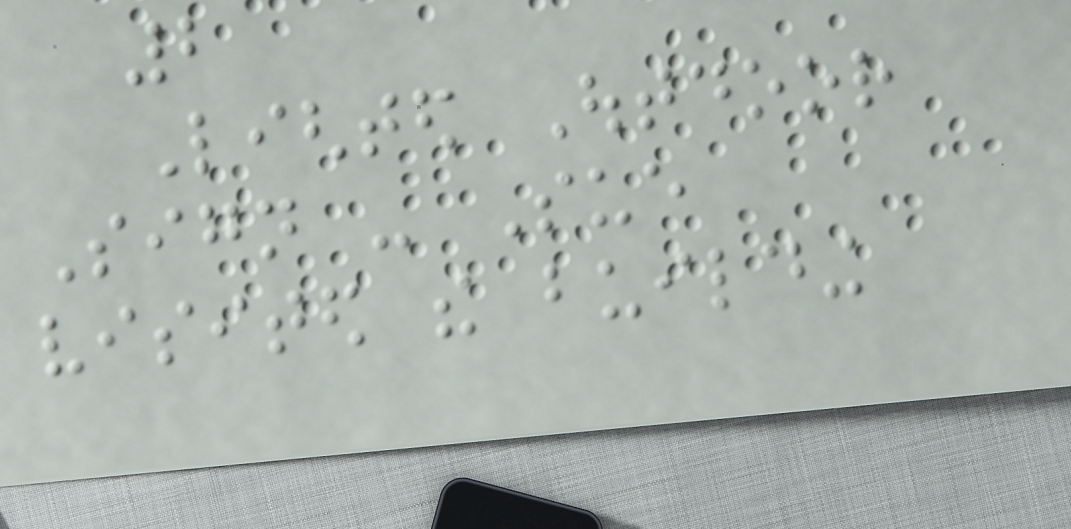2
Lighted Outdoor
Sign - Sue
visited the building
